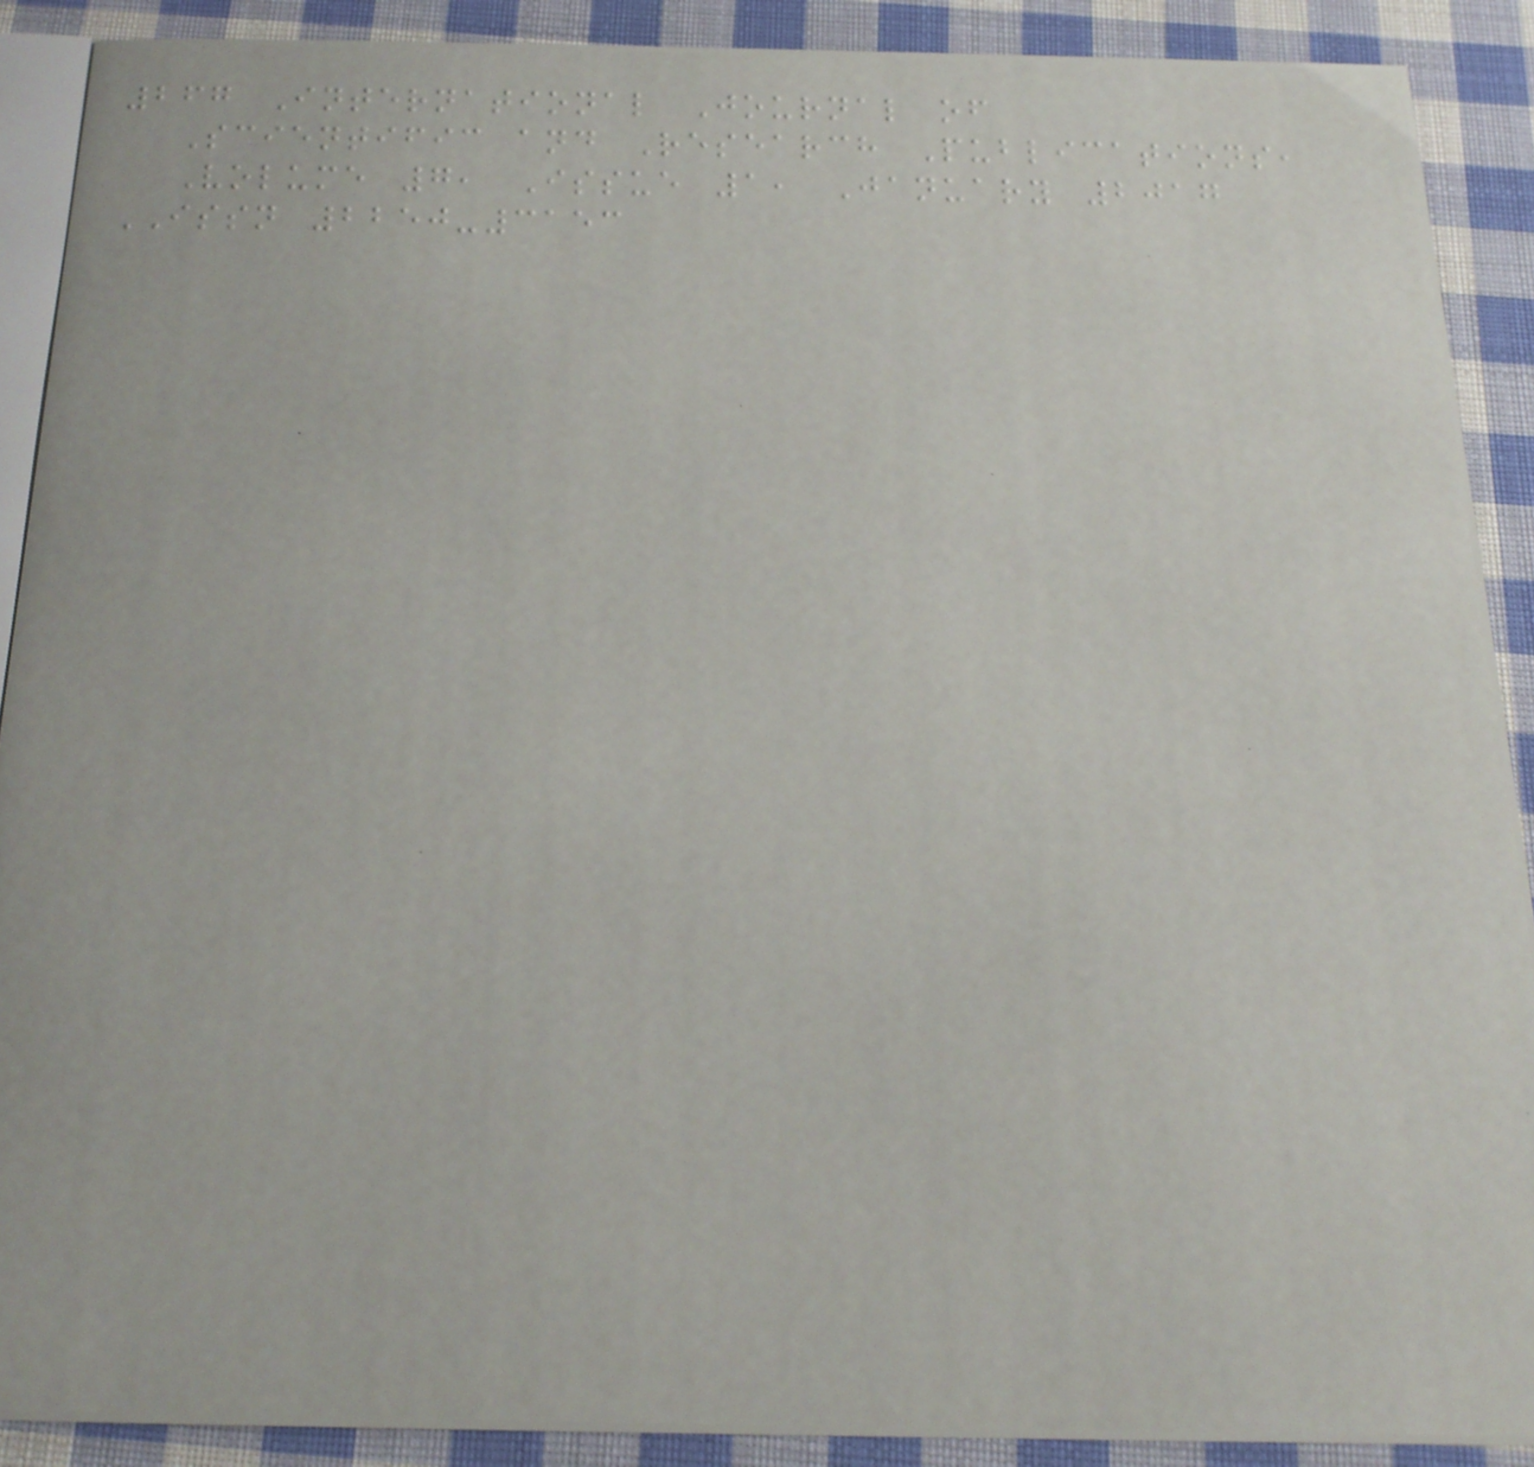267 International Journal of
Scientific and Research Publications,
Volume 7, Issue 1, January 2017
ISSN 2250-3153
